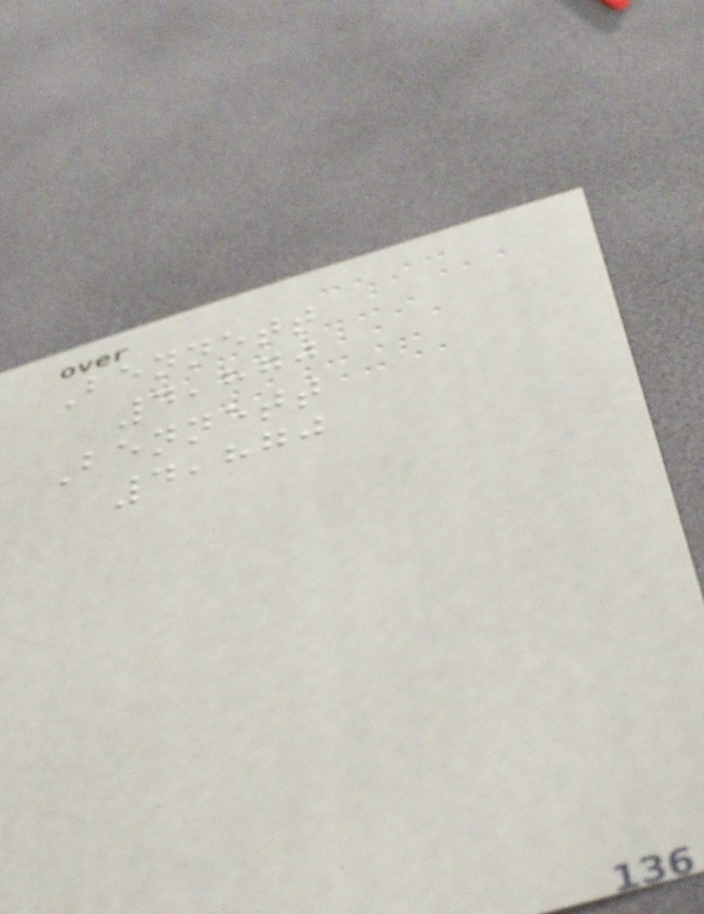Bennett
4,870
Bennett
4,870
